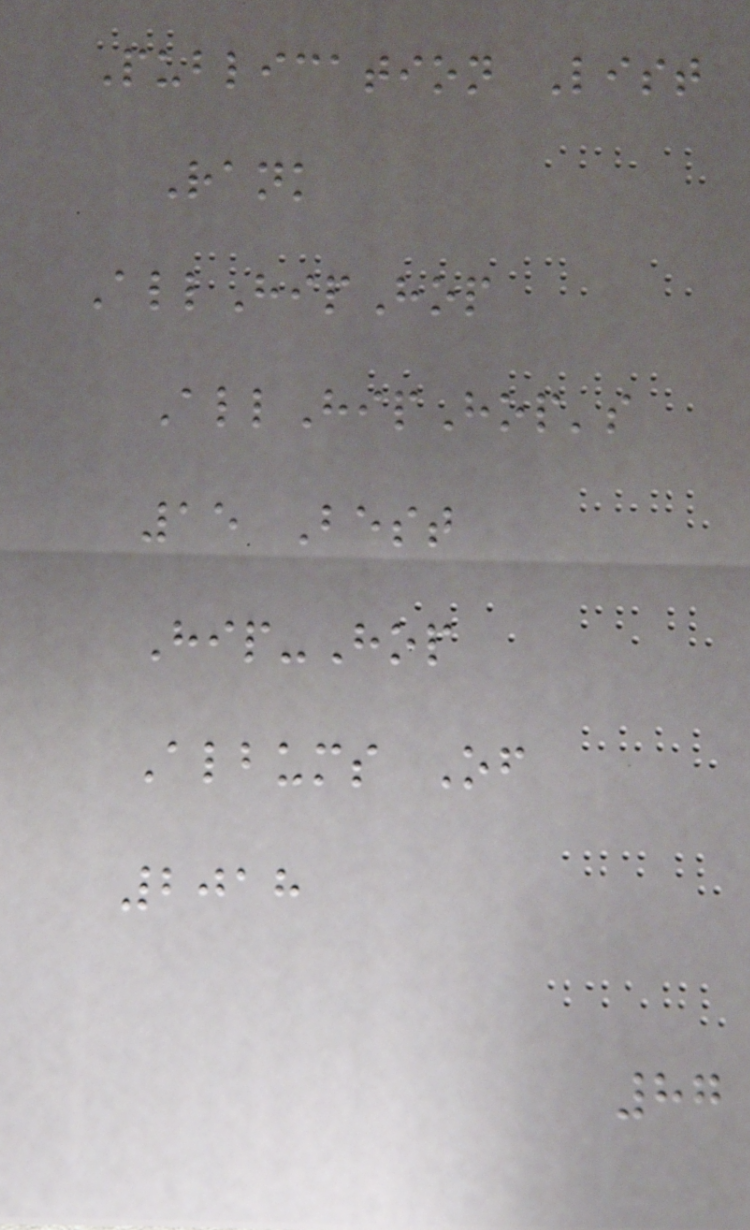Publication List
Rank
AllHipHop
AllHipHop's
15 Best
Hip-Hop
Albums Of
2018
87
